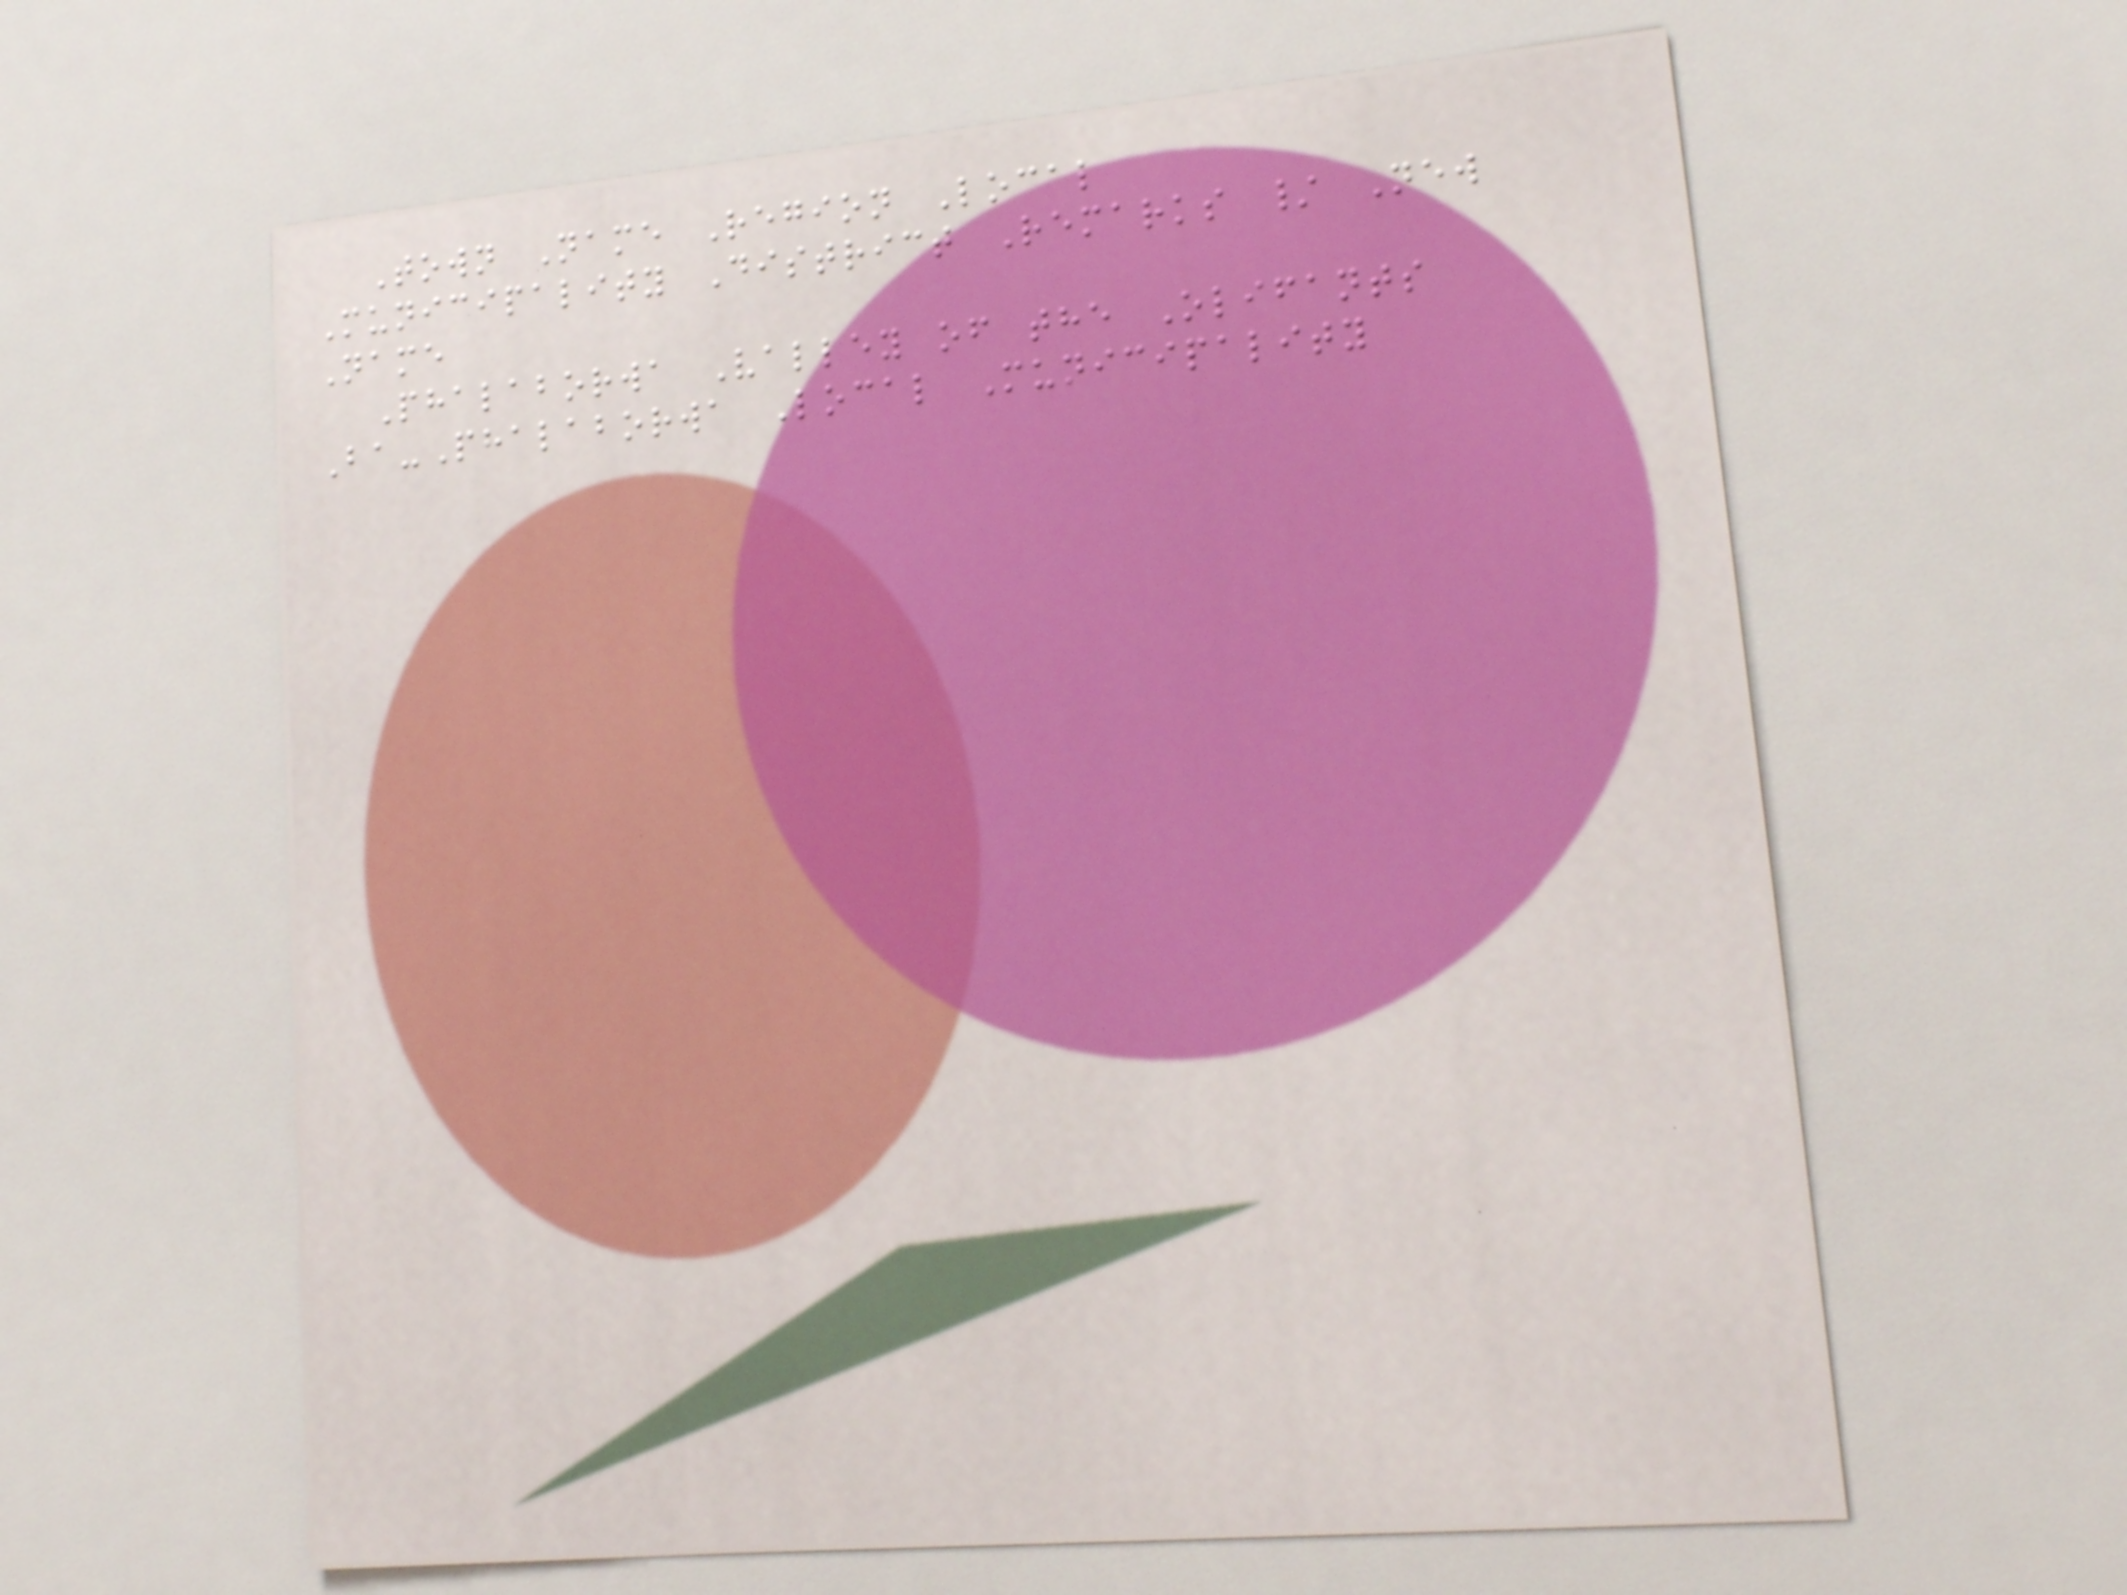Town Name Region Local
Municipality District Remarks / New
Name
Phalaborwa Valley of the Olifants
Ba-Phalaborwa Local Municipality
